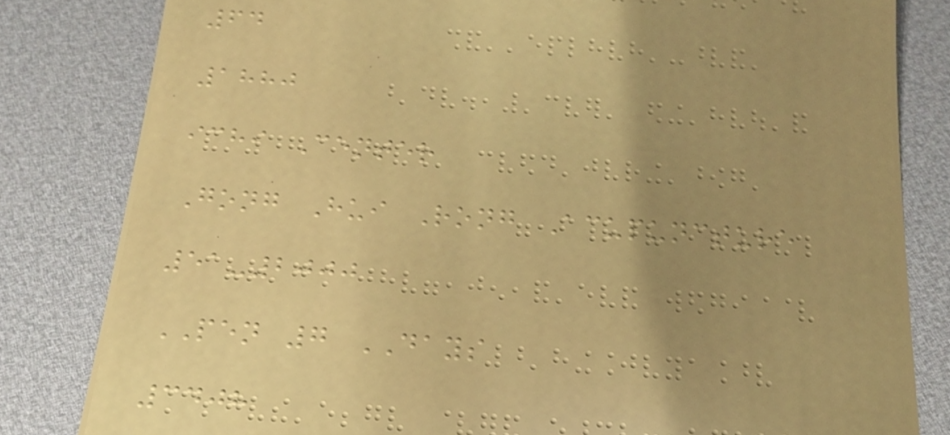64
1880
ichi Center
Gong Hui Rong Acupuncture
51-2000
PEN 7 DAYS
3408
